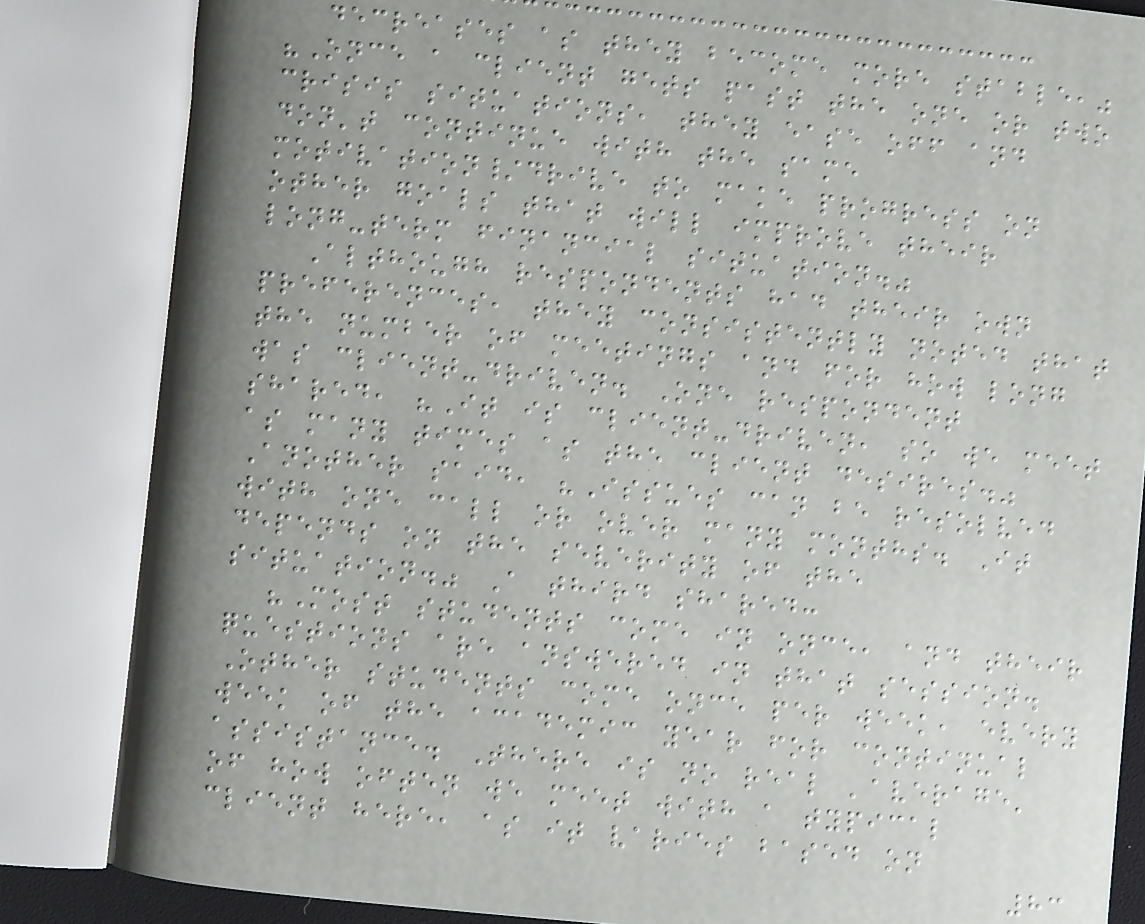decreases as they become more stable,"
"Once a client gets past the one or two
crisis situations, they ease off and
don't continue with the same
motivation/drive to make progress on
other goals that will improve their
long-term financial situation."
Although respondents had their own
preferences, they consistently noted that
the number of meetings and for how long
was client-driven. One respondent
shared, "It is client-driven, so we meet
as many times as the client desires."
Another said, "Issues can be resolved
with one call or over many months. It
depends on the severity of the
situation." A third shared:
"Most students come in once, and their
questions are answered in that session.
Other students come once per week, every
week of the academic year for continual
assistance. There is no real 'average'
of how often we meet with a typical
client here, as it varies based on
83
